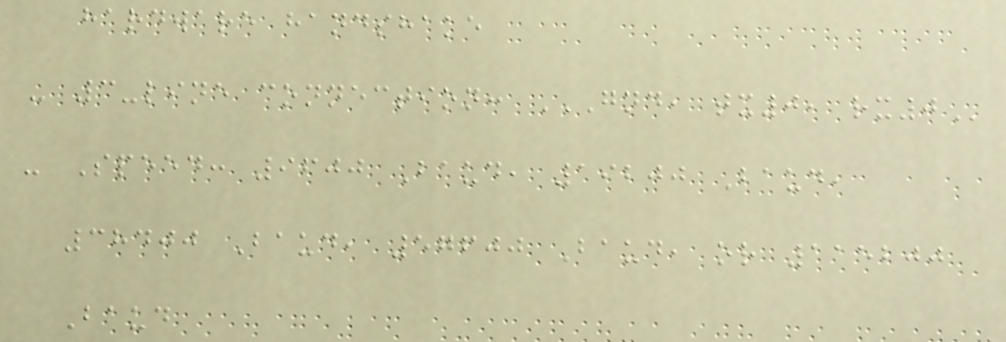hardware handshake
- 3-line connection: GND, TX0, RX0
- Speed: 9600 Baud, 19200 Baud,
38400 Baud, 57600 Baud, or 115200
Baud
